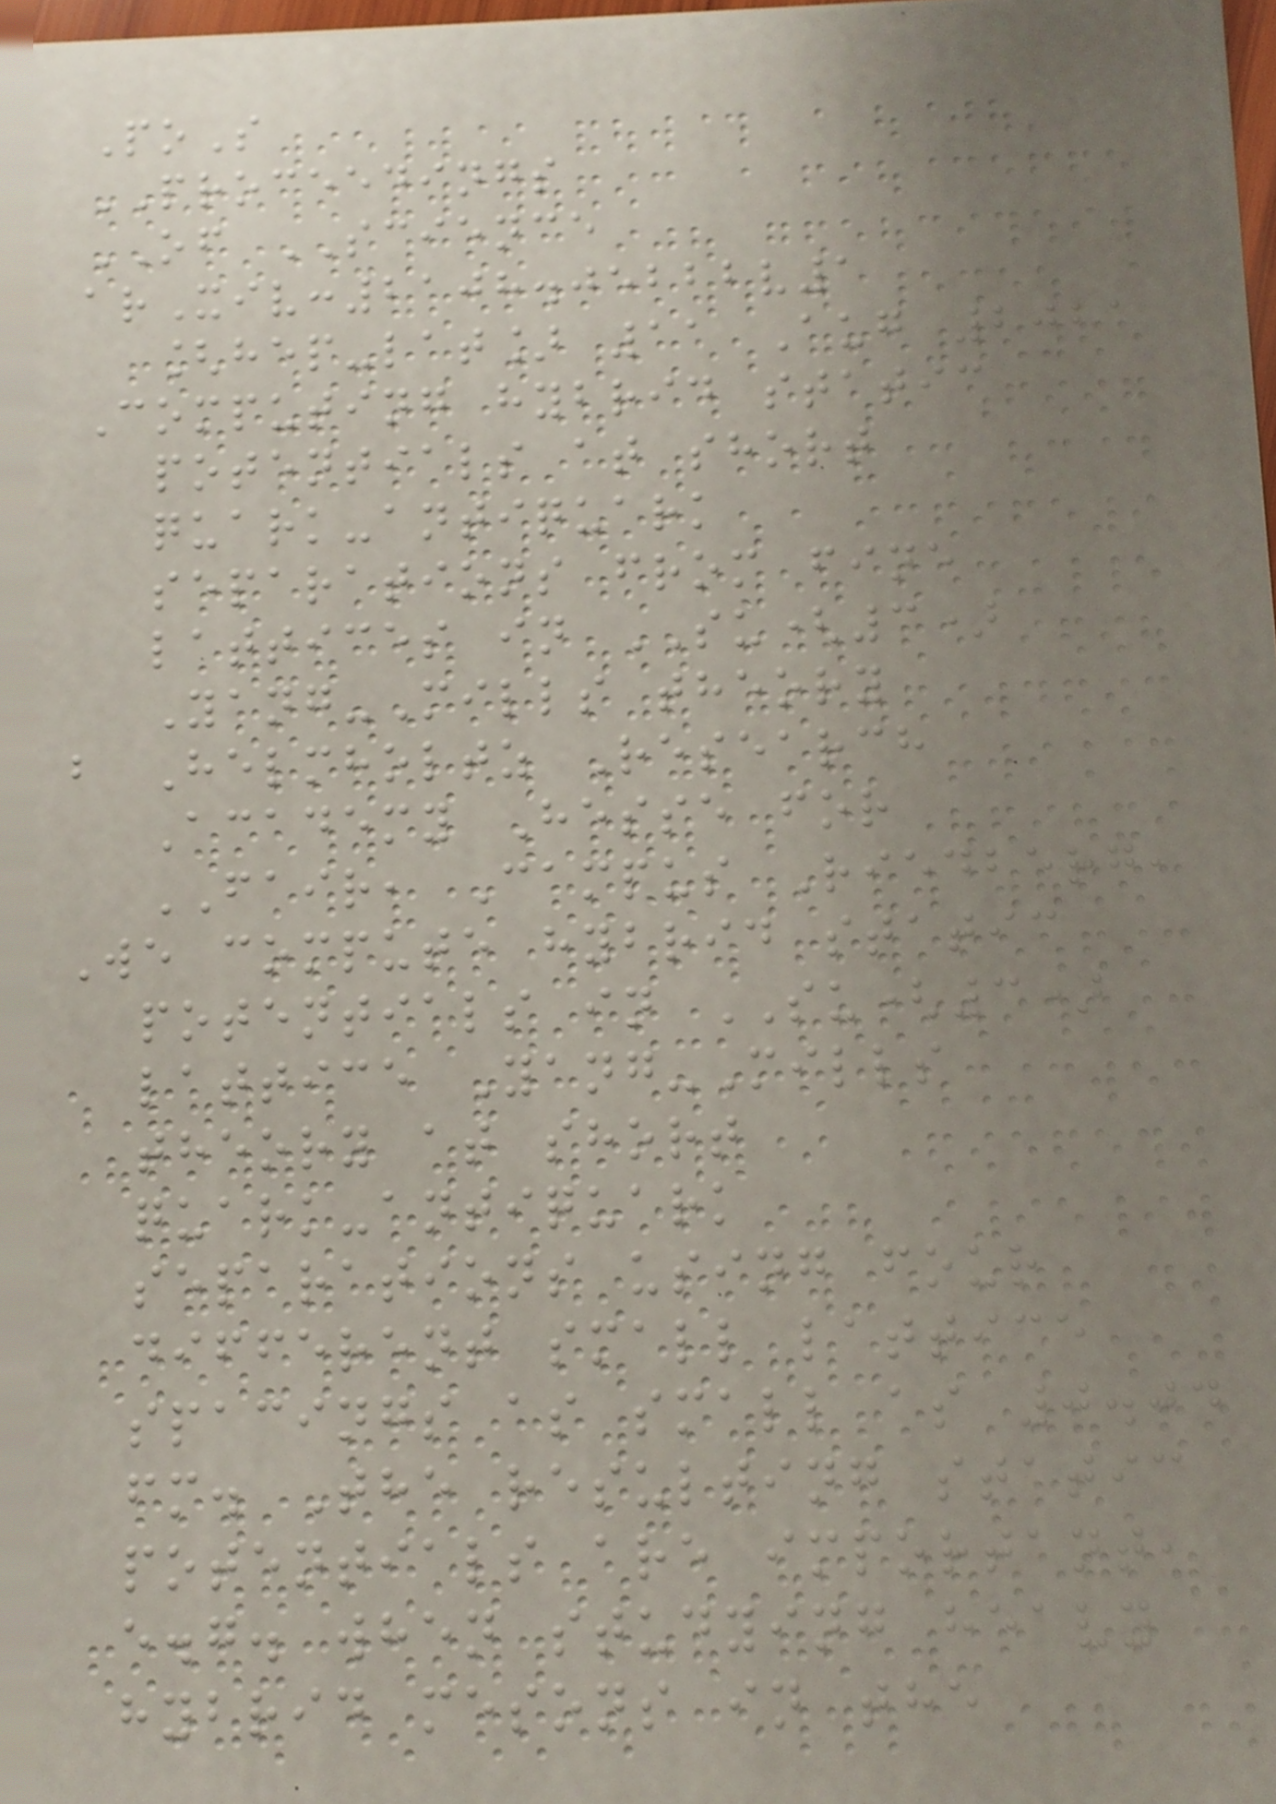PoS
PROCEEDINGS
OF SCIENCE
arXiv:2108.05222v1
[hep-lat] 11 Aug 2021
Computing hybrid static
potentials at short
quark-antiquark
separations from fine
lattices in SU(3)
Yang-Mills theory
b Helmholtz Research
Academy Hesse for
FAIR, Campus Riedberg,
We compute hybrid static
potentials in SU(3)
lattice Yang-Mills
theory at short
quark-antiquark
separations using four
different small lattice
spacings as small as 0.04
fm. The resulting static
potentials are important,
e.g. when studying heavy
hybrid mesons in the
